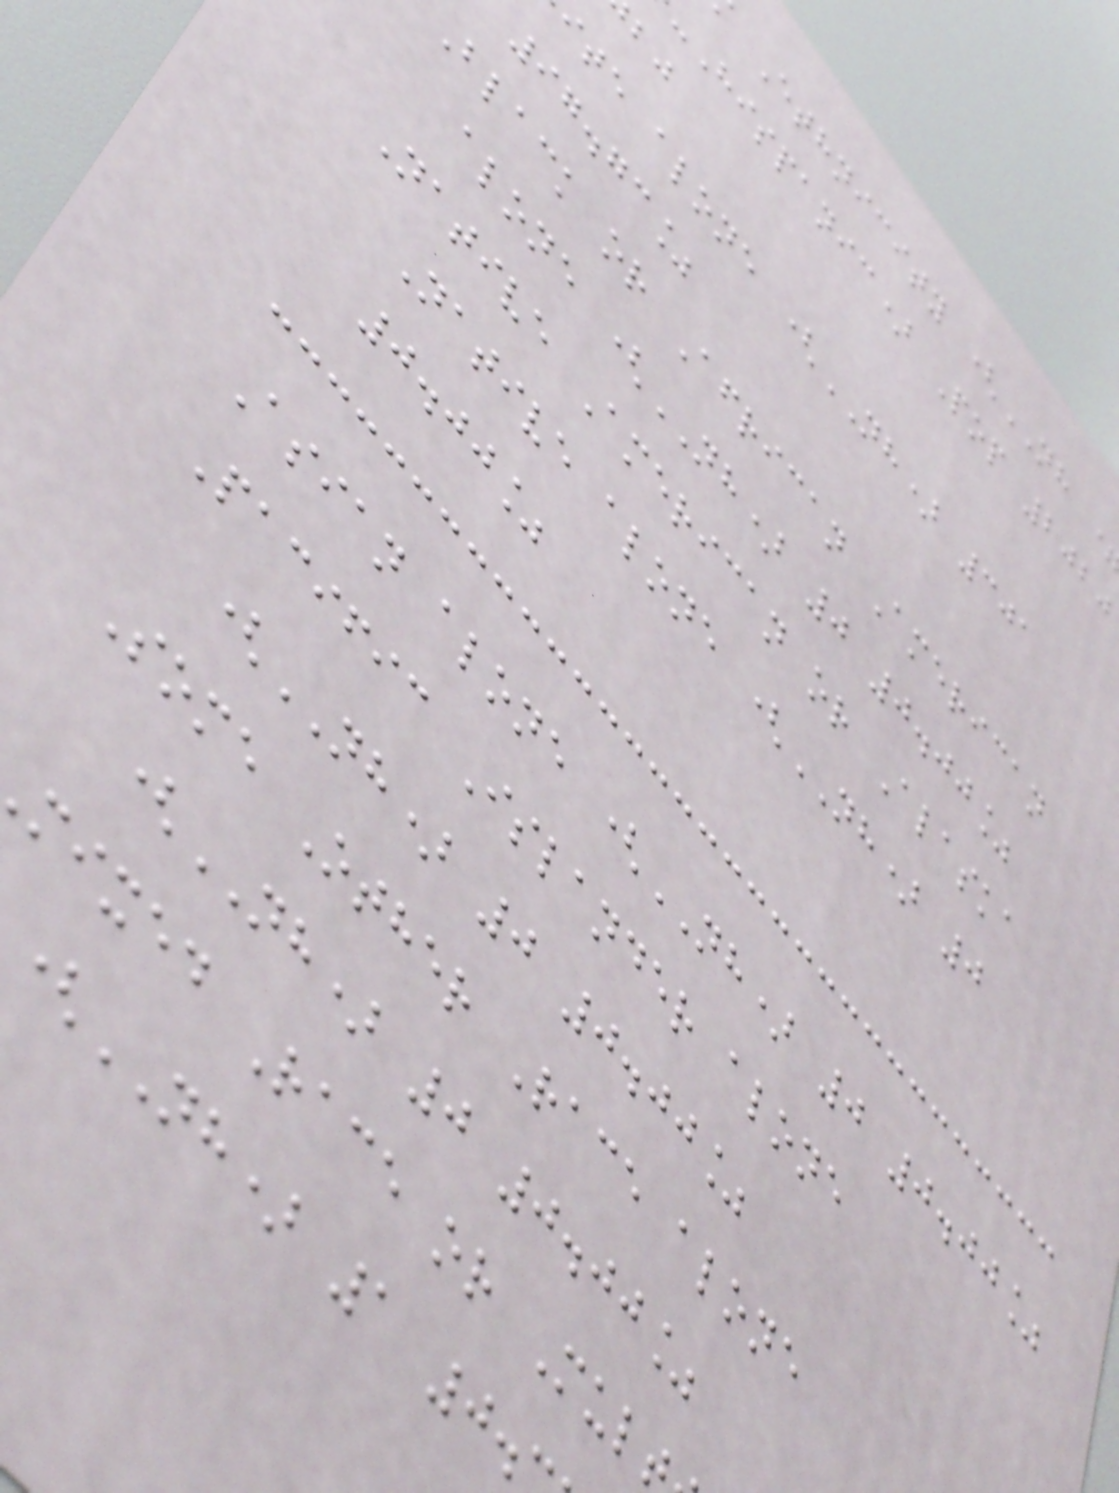Ethnicity (NH
-Hispanic) Pop 2020
ite alone (NH) 301
97.73%
Black or African American
alone (NH) 0 0.00%
Native American or Alaska
Native alone (NH) 0
0.00%
Asian alone (NH) 0 0.00%
Pacific Islander alone
(NH) 0 0.00%
Some Other Race alone
(NH) 0 0.00%
mixed Race or Mul
(NH) 1 0.
